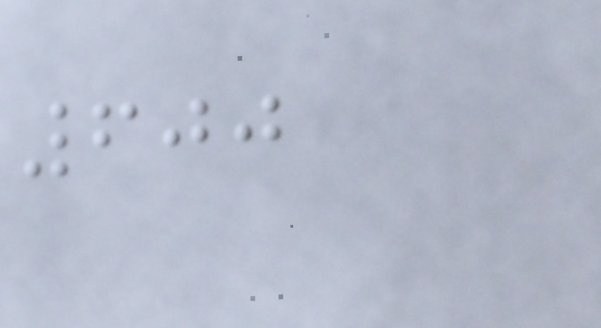600
